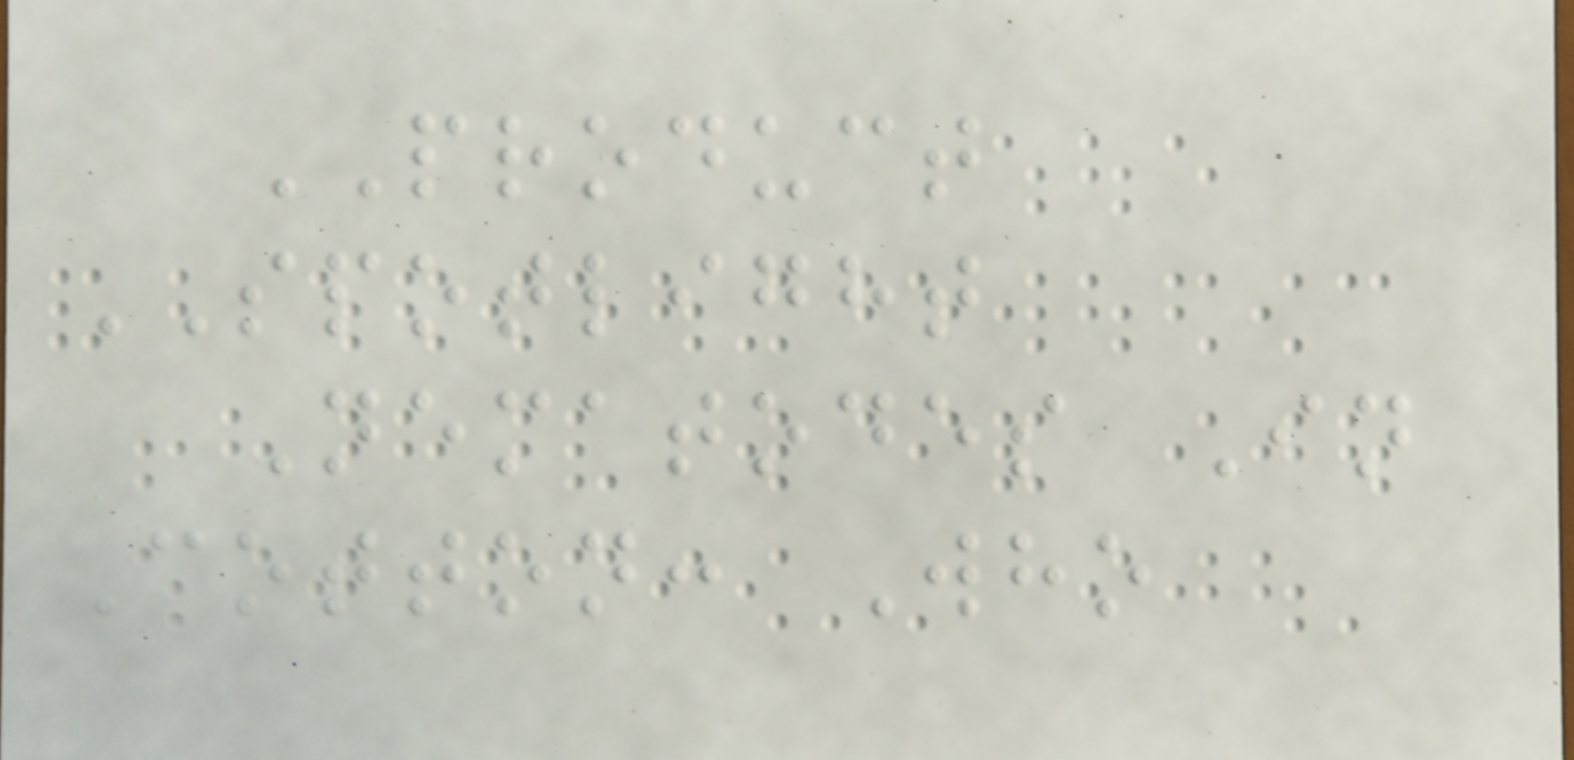PRODUCT
SPOTLIGHT
Nematodes In
Cotton: Who
